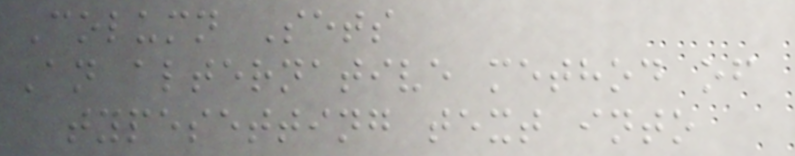Column Sets
An alternative method of
typesetting text into
